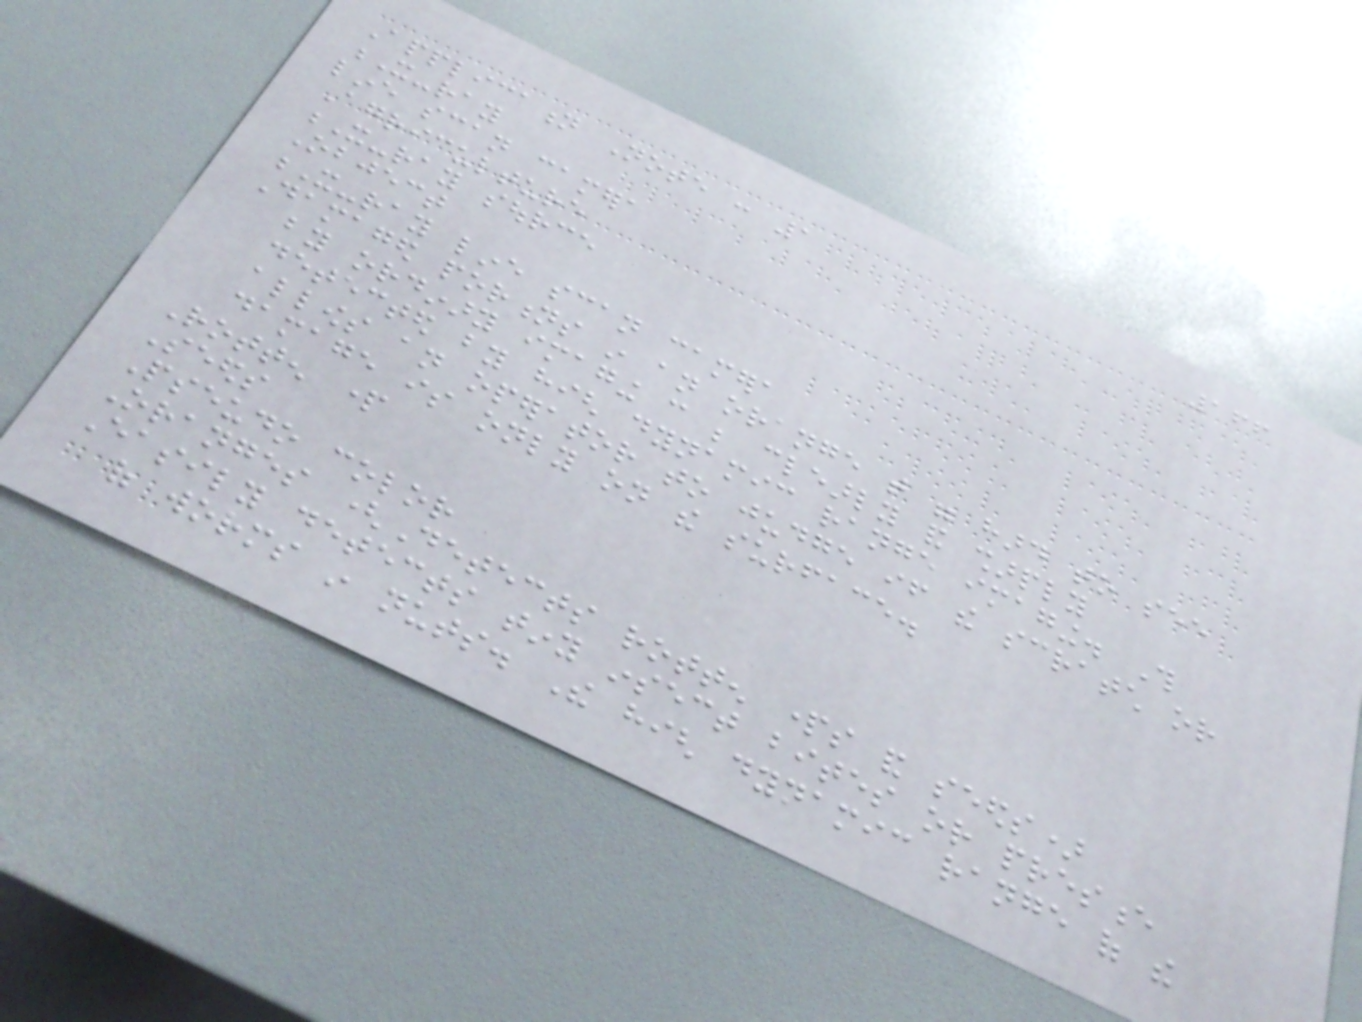166
Application Note : 1
X-ray
line scan camera
Agriculture
X-ray source
Object
X-ray line scan camera
Damaged portions in an orange that were hard to see
by ordinary imaging can be clearly and sharply
detected by high dynamic range imaging. This
allows an operator to judge if the scratch or
damage is only on the surface.
Rotten part
Seeds
Pseudo color
Oranges (Detects rotten parts and seeds)
Easily detects tiny insect bites or presence
of worms in nuts. The high dynamic range of the
